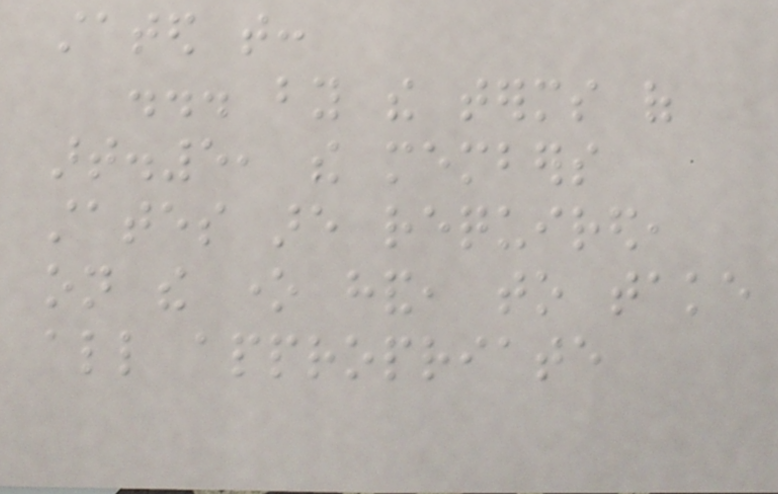stated that:
... by the terms of
art.5, the members
states are required,
on the one hand, to take
all appropriate
